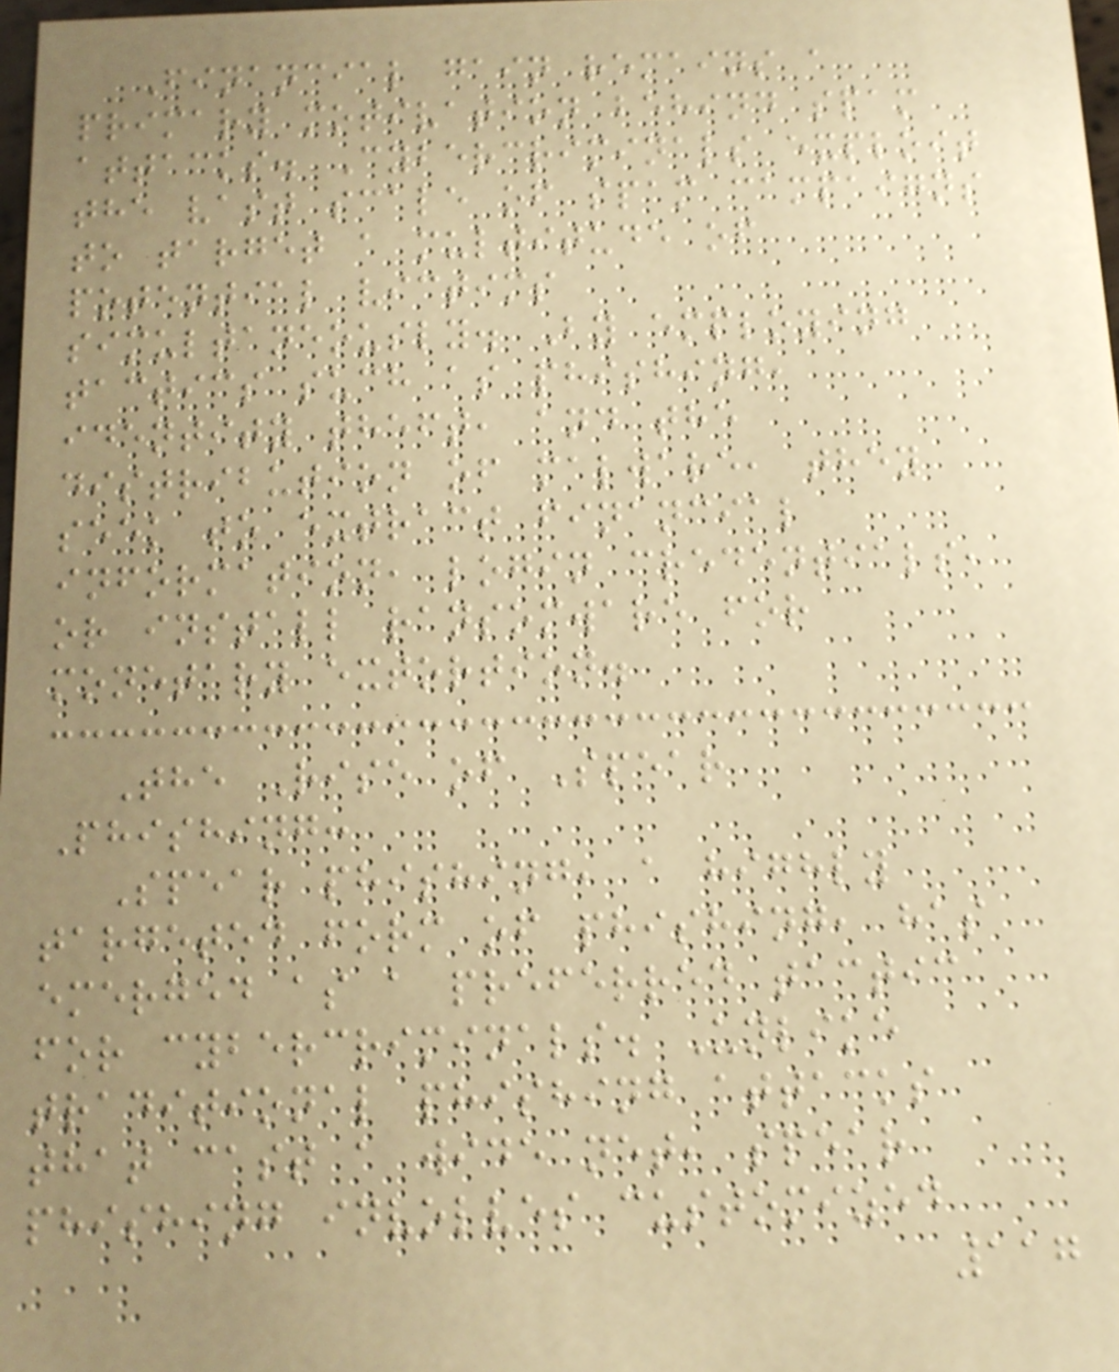Financial gain remains a
primary motivation behind spam
attacks. Cybercriminals exploit
the vast scale of spam campaigns
to target a multitude of
potential victims
simultaneously. By employing
tactics such as phishing,
identity theft, and the
distribution of malware, they
seek to extract financial
information, login credentials,
or install ransomware for
monetary extortion.
The Rise of Spear
Phishing:
Spear phishing, a highly
targeted form of phishing, has
emerged as a preferred tactic
for cybercriminals. Unlike
traditional phishing attacks
that cast a wide net, spear
phishing involves customized
117
